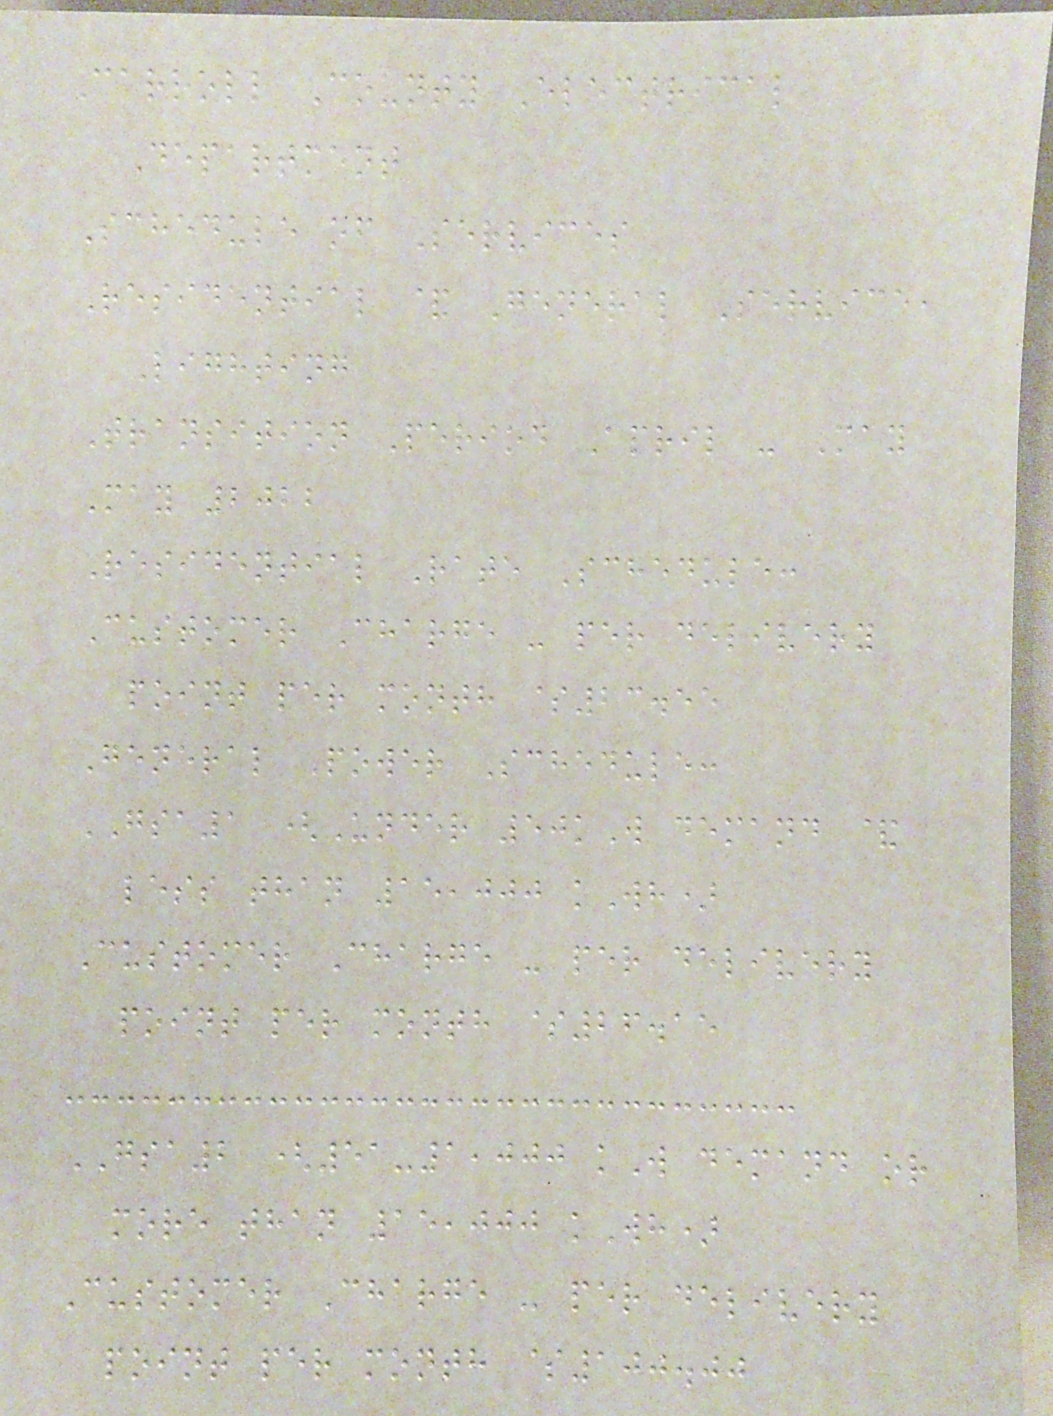Carroll County Electrical
Department
Schedule of Services
Residential & General Service,
Lighting
Transition Period April - May
May 2022
Residential Rate Schedule:
Customer Charge - per delivery
point per month $23.55
General Power Schedule:
GSA1 (Under 50kW demand &
less than 15,000 kWh)
Customer Charge - per delivery
point per month $26.15
GSA2 (51-1,000 kW demand or
more than 15,000 kWh)
Customer Charge - per delivery
point per month $100.00
